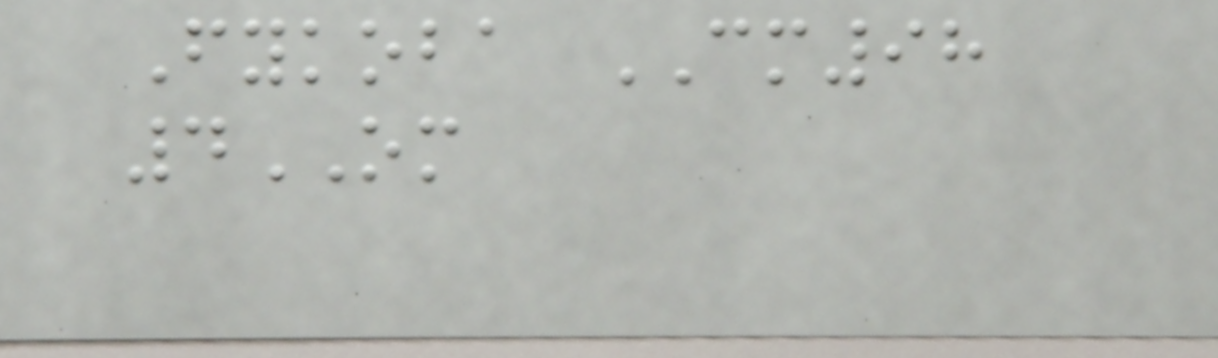Fykoba CM98
4OM
